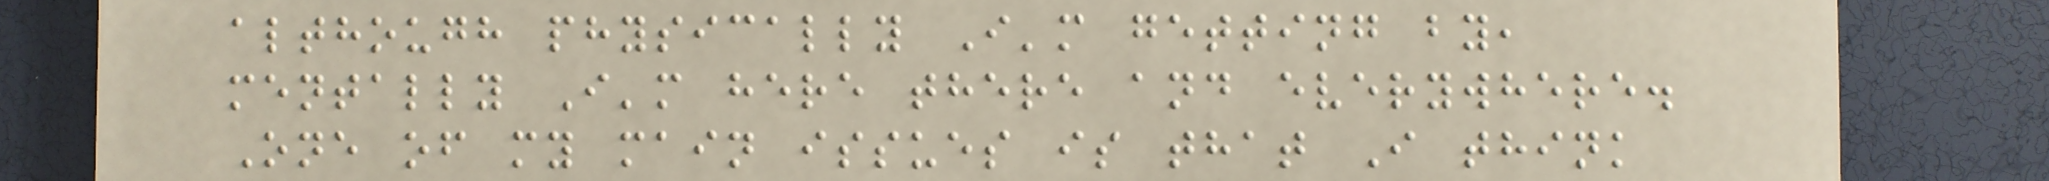although physically I'm getting by,
mentally I'm here there and everywhere.
One of my main issues is that I think
